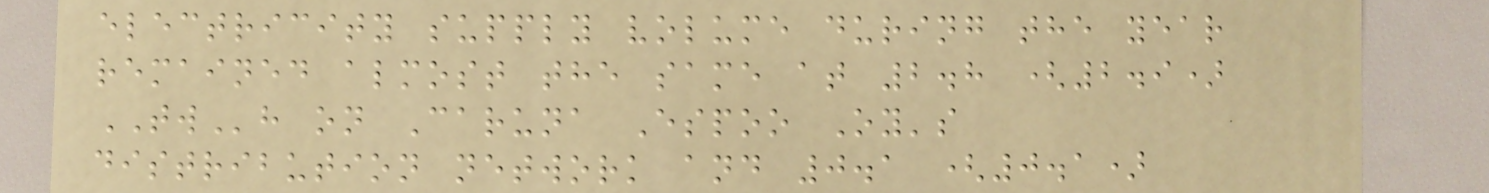electricity supply volume during the year
remained almost the same at 2.8 (2.9)
TWh on Caruna Espoo Oy's
distribution network and 0.1 (0.1)
